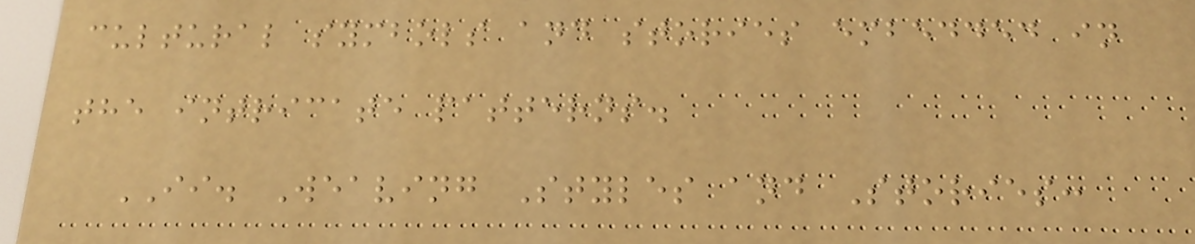cultural symbols and stories embedded in
the intricate patterns.
II. Weaving Styles and Stories:
